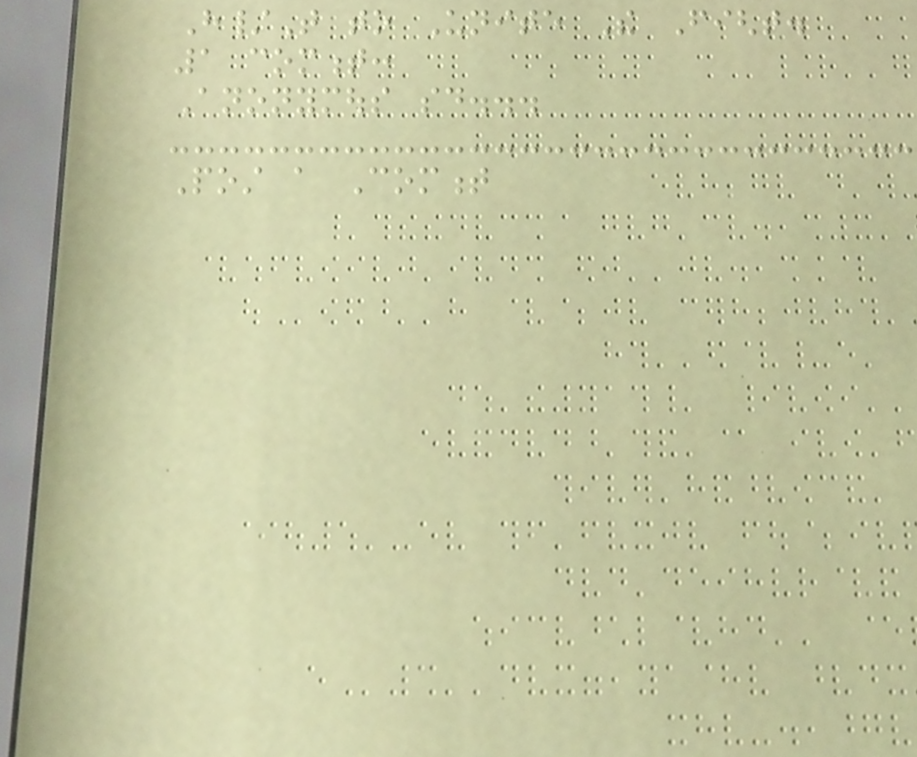H/T to Unite The Fight.
1 comment:
Anonymous said...
Post a Comment
